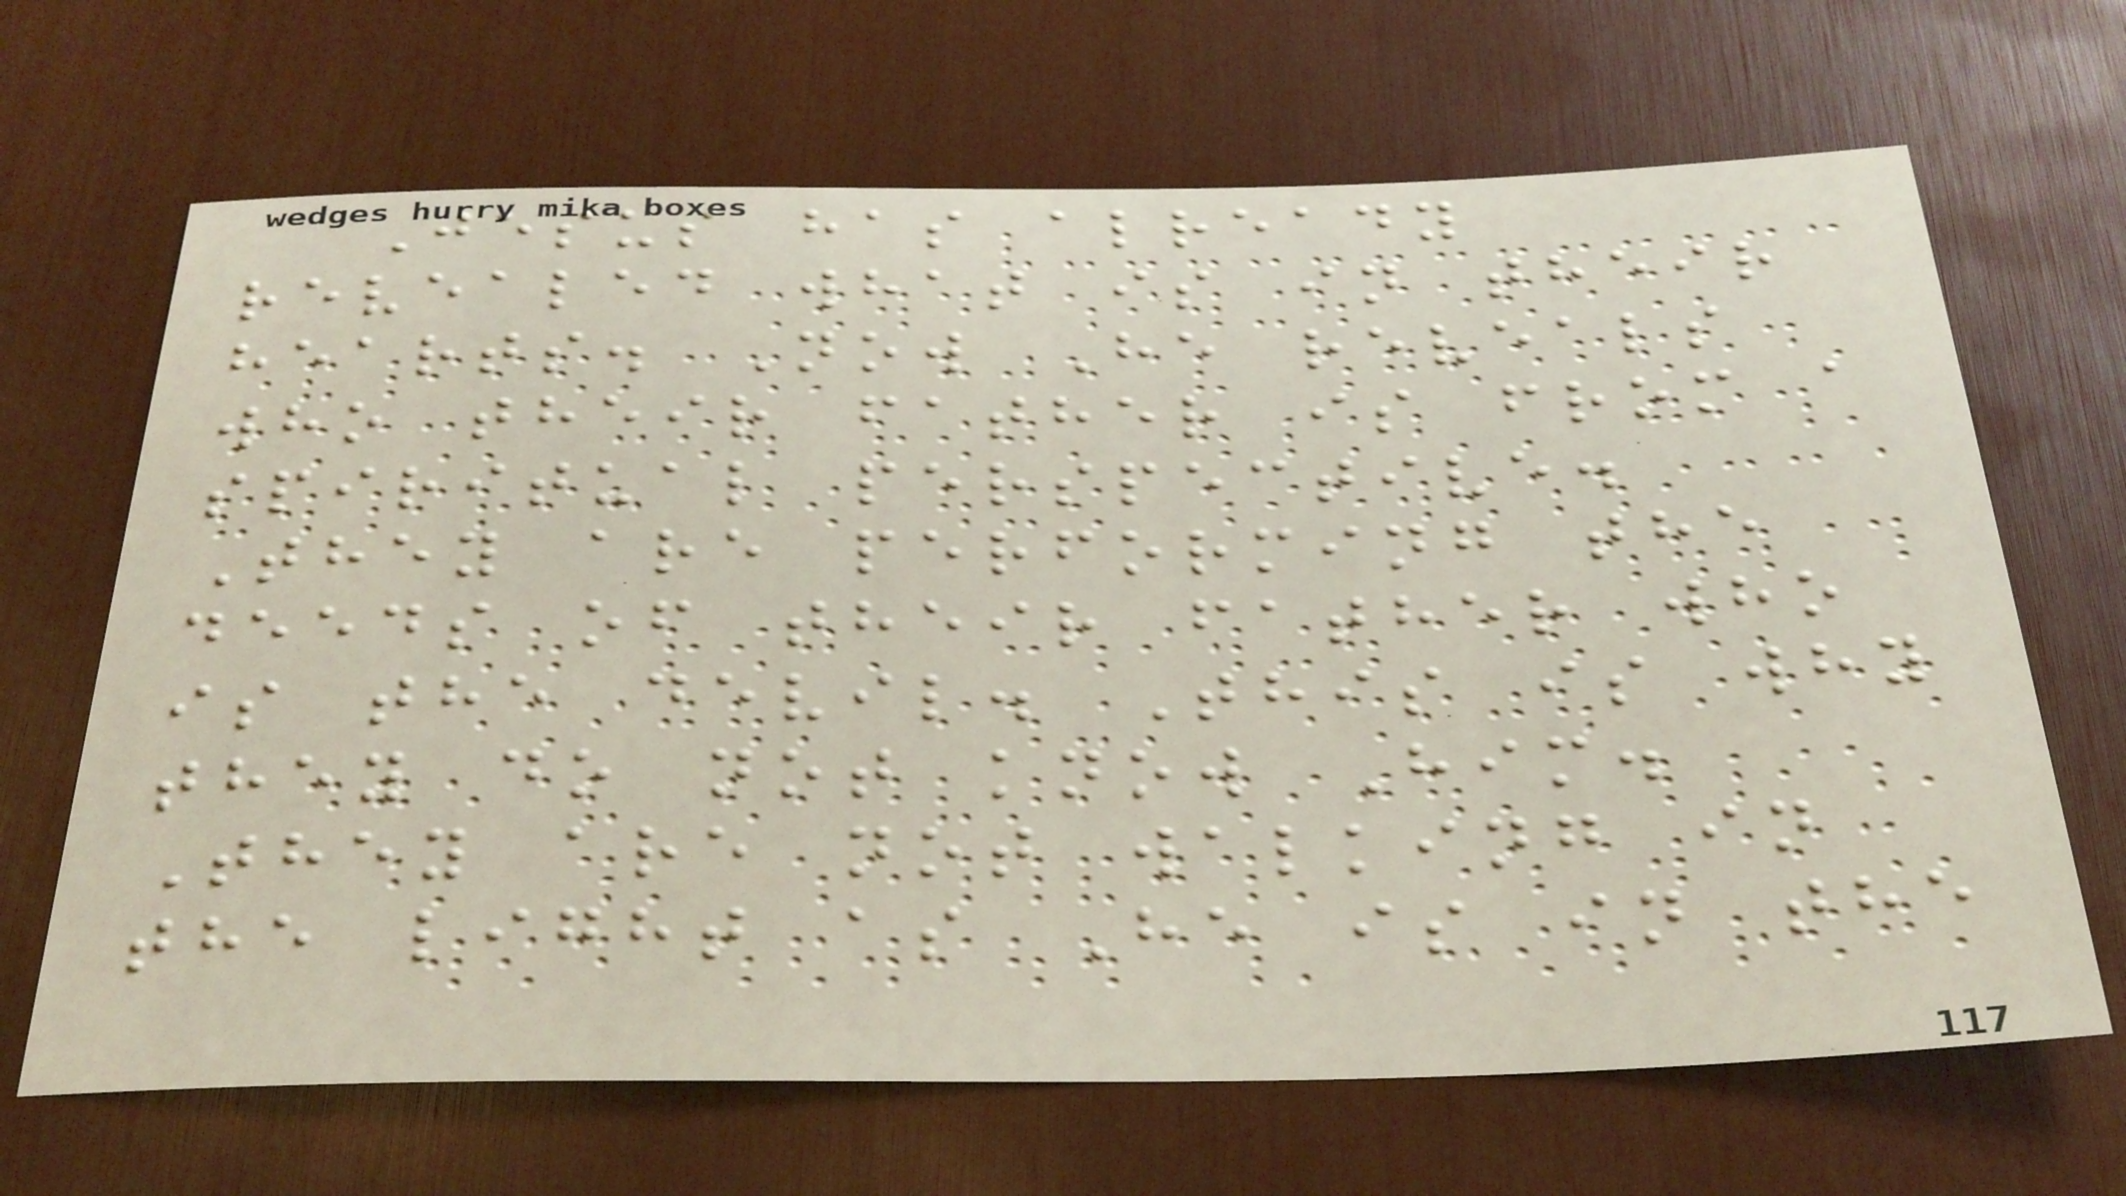Jesus has already
revealed what is in their
hearts. Now He reveals
who their father is from a
spiritual perspective.
They are performing the
deeds of their father who
is the devil. This is why
they do not know Him.
They are not walking in
the light as He is in the
